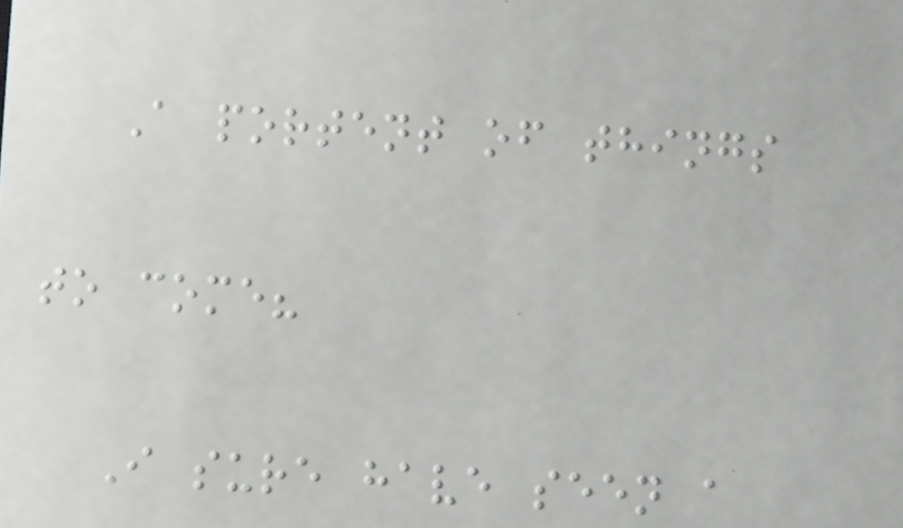A portent of things
to come?
I sure have seen a
